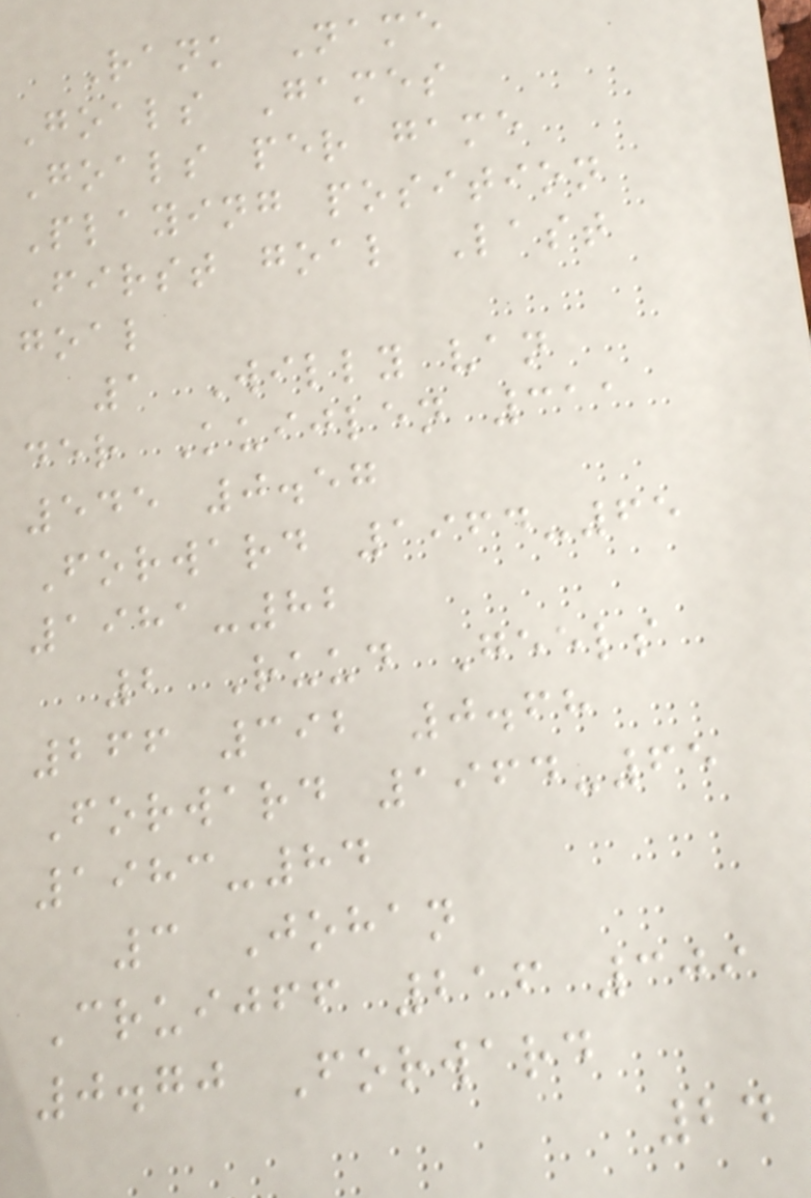Rank Name
Goals Games
Goals per game
Playing position
First goal Last
goal
1 Willy van
der Kuijlen 311
545 0.57
Forward 1964-65
1981-82
2 Ruud Geels
266 392 0.68
Forward 1964-65
1983-84
3 Johan
Cruijff 216 309
0.70 Forward
24
